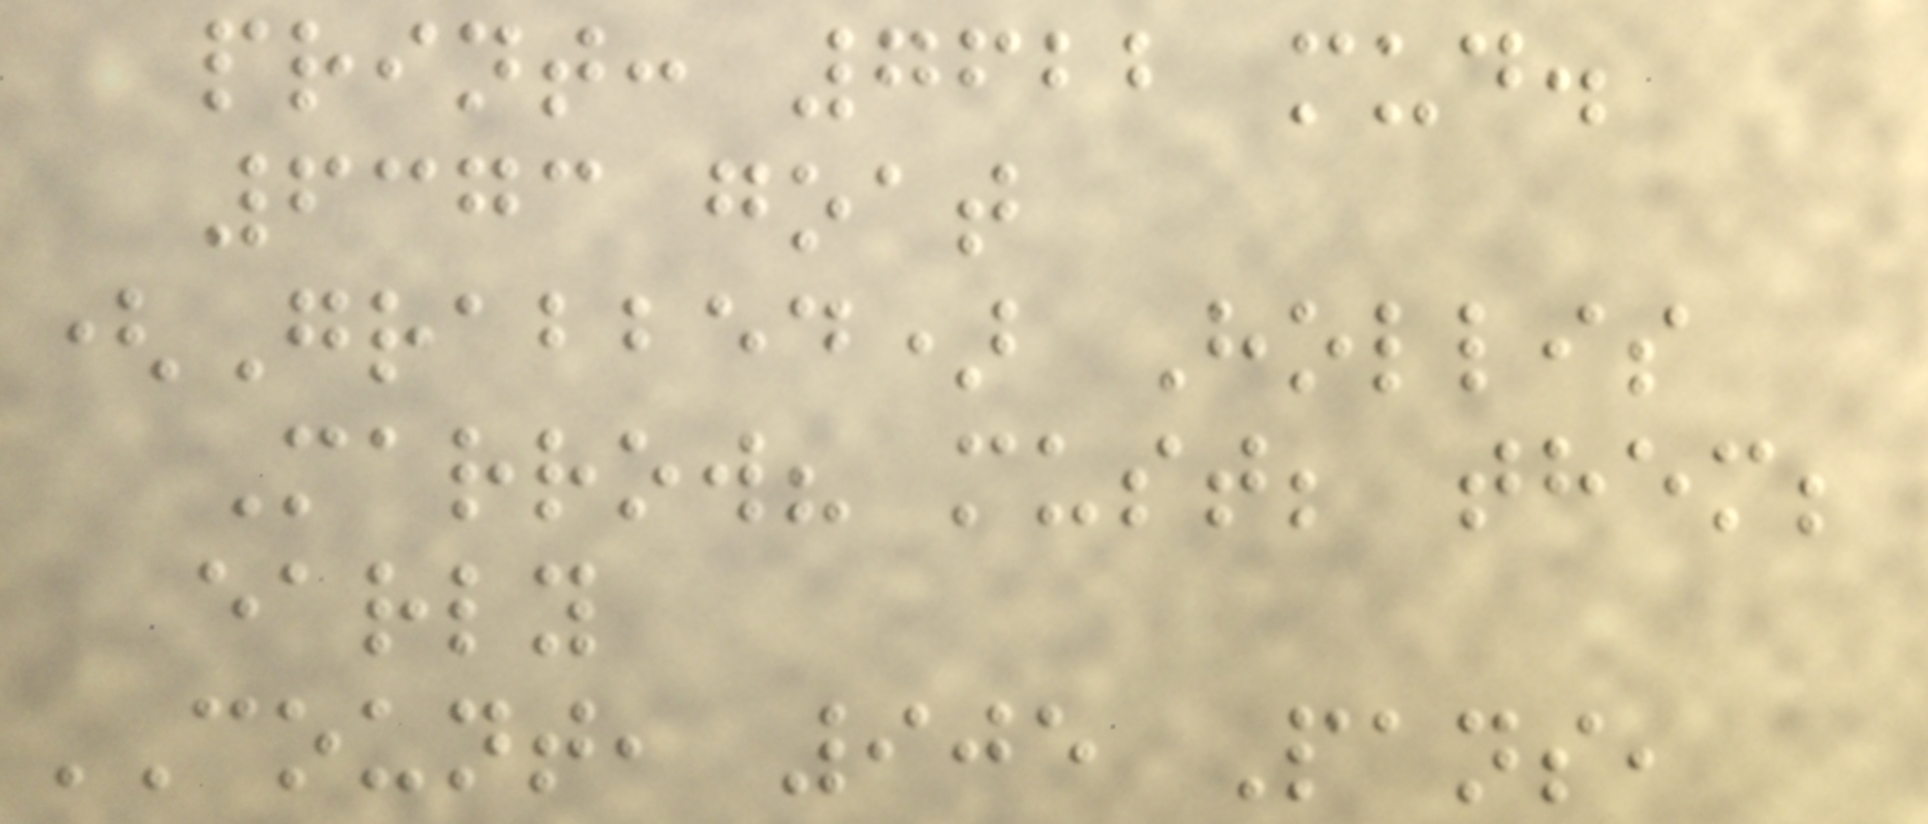print: 7622 mud.
6373 goat
(Grabbed) Hollis
Marrow? must; them;
early
COUNT, 905 Pans,
